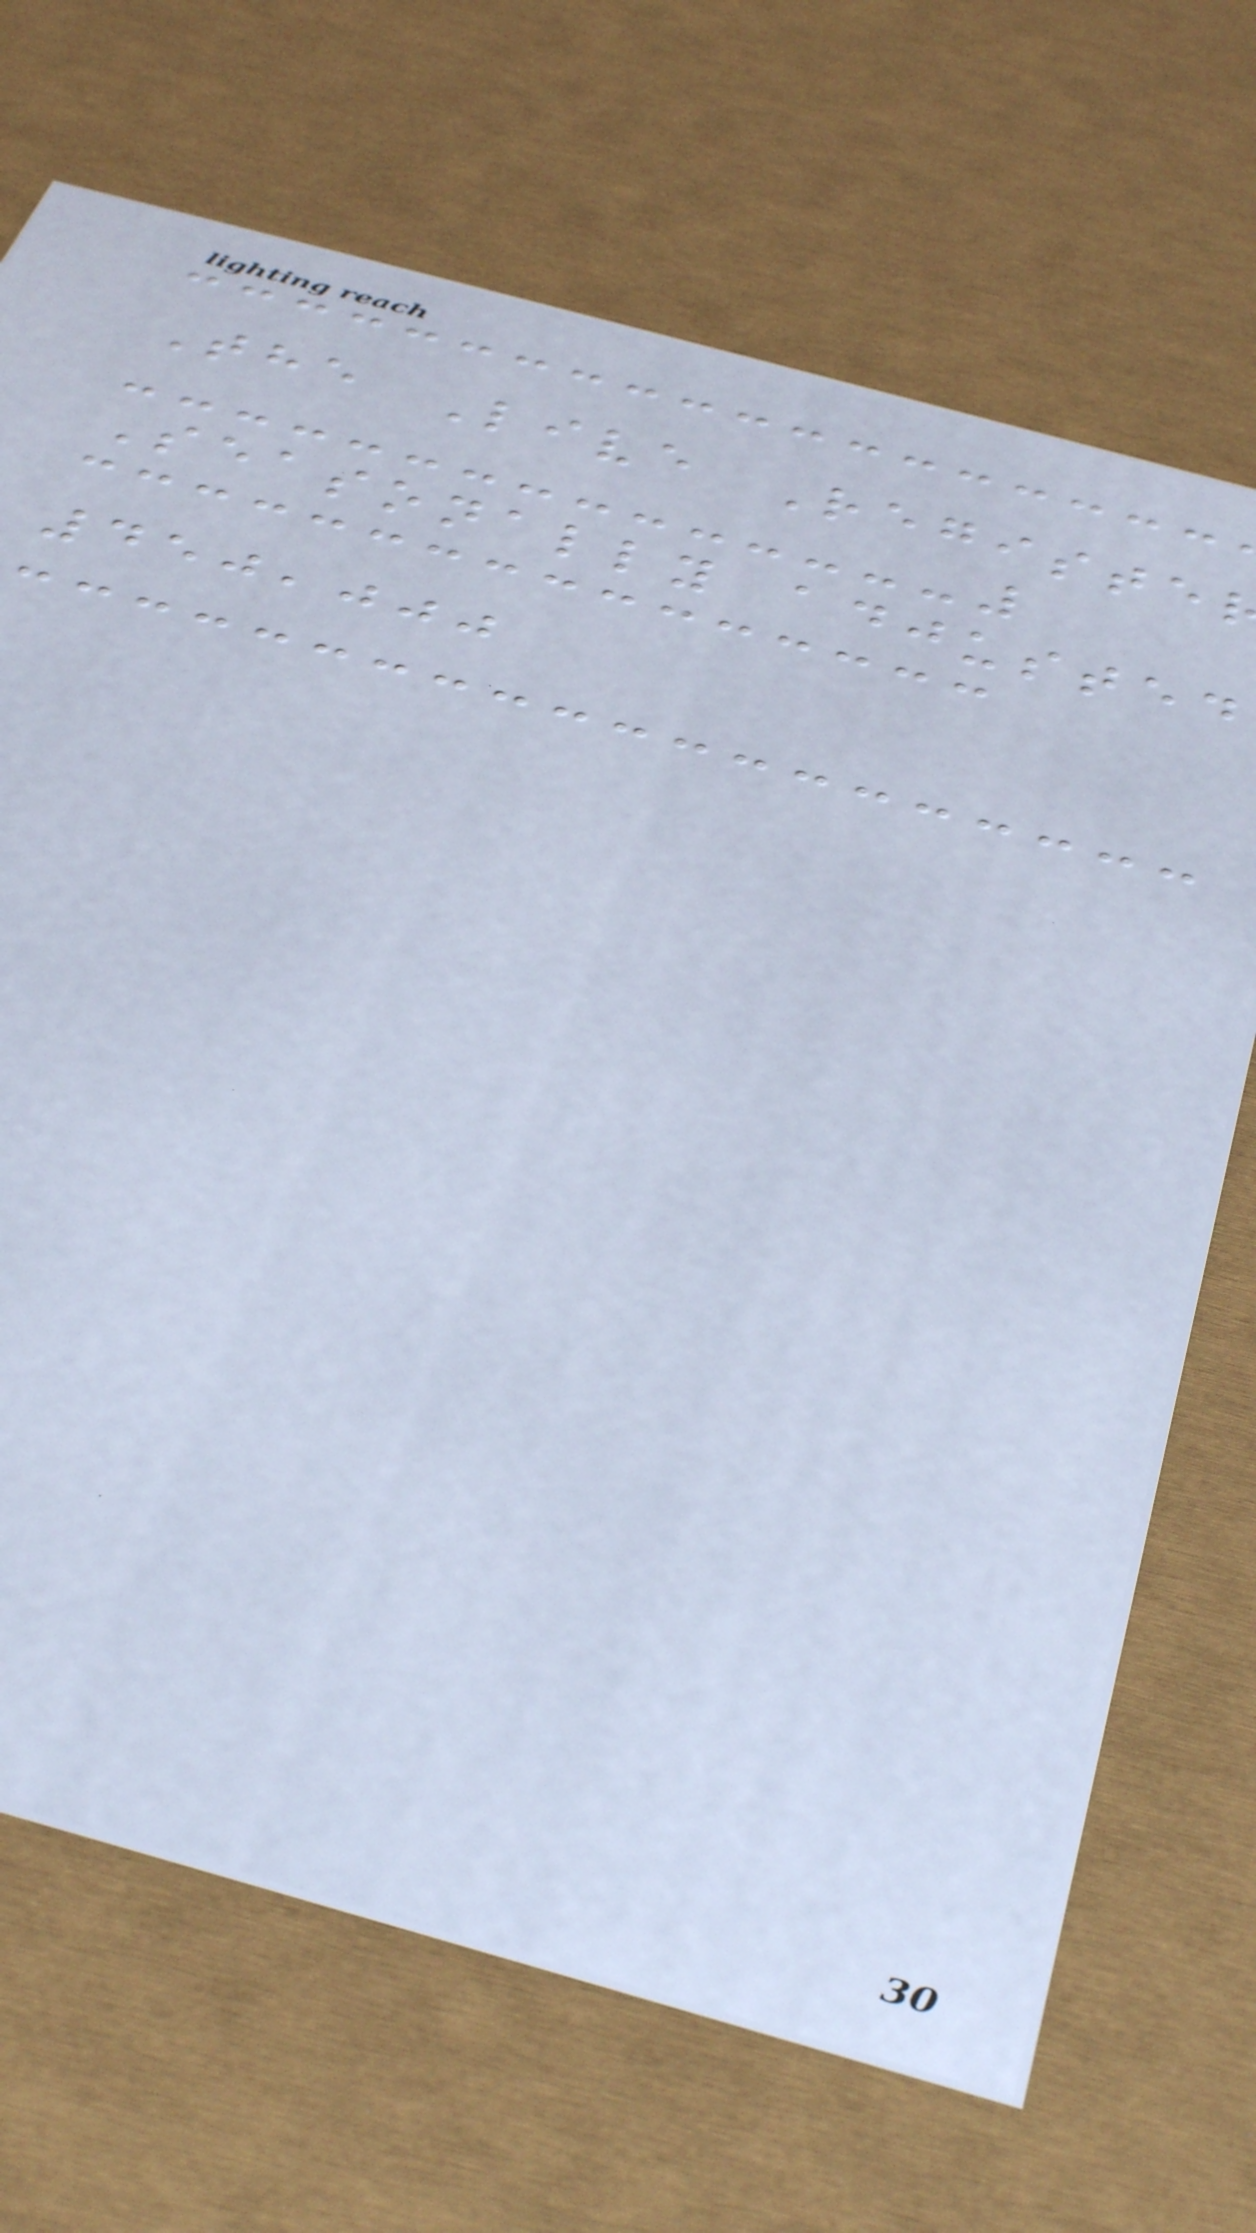The Live Registe
Seasonally adjusted
450,000
